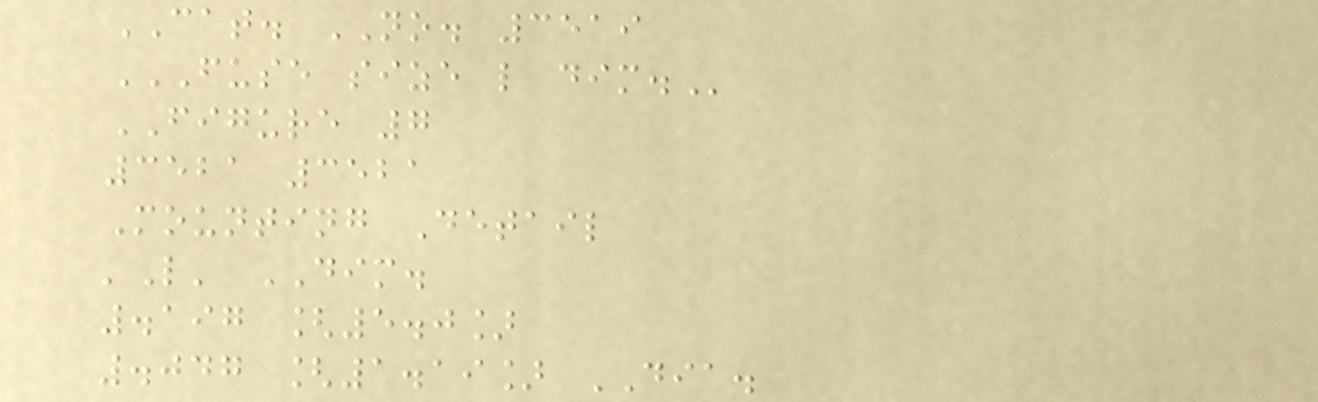CAT. NO. 3519
FUSE SIZE L DIM.
FIGURE 7
3521 3521
Mounting Detail
'L' DIM.
.197 [5.0]
.047 [1.19] DIA.
